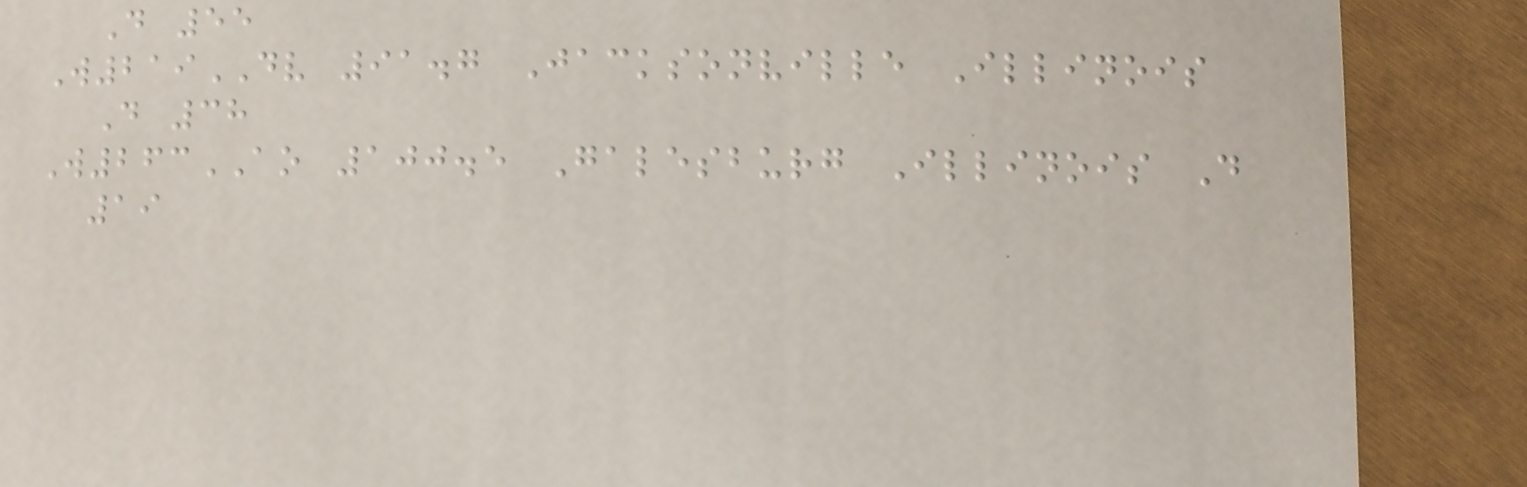D 55
W219DV 91.7 Jacksonville Illinois
D 38
W263AO 100.5 Galesburg Illinois D
19
